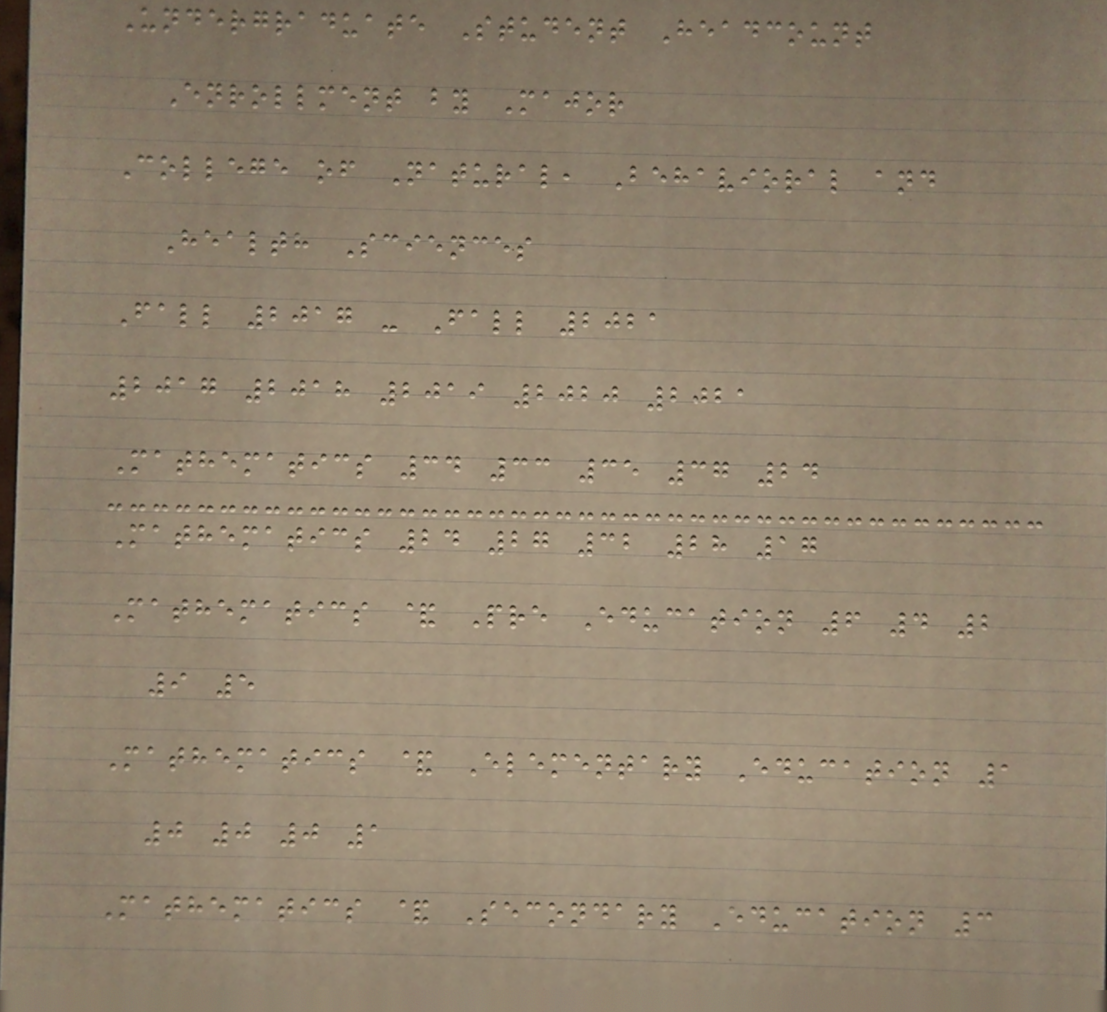Undergraduate Student Headcount
Enrollment by Major
College of Natural, Behavioral and
Health Sciences
Fall 2017 - Fall 2021
2017 2018 2019 2020 2021
Mathematics 34 33 35 37 24
Mathematics 24 27 32 28 17
Mathematics & Pre Education 6 4 2
9 5
Mathematics & Elementary Education 1
0 0 0 1
Mathematics & Secondary Education 3
